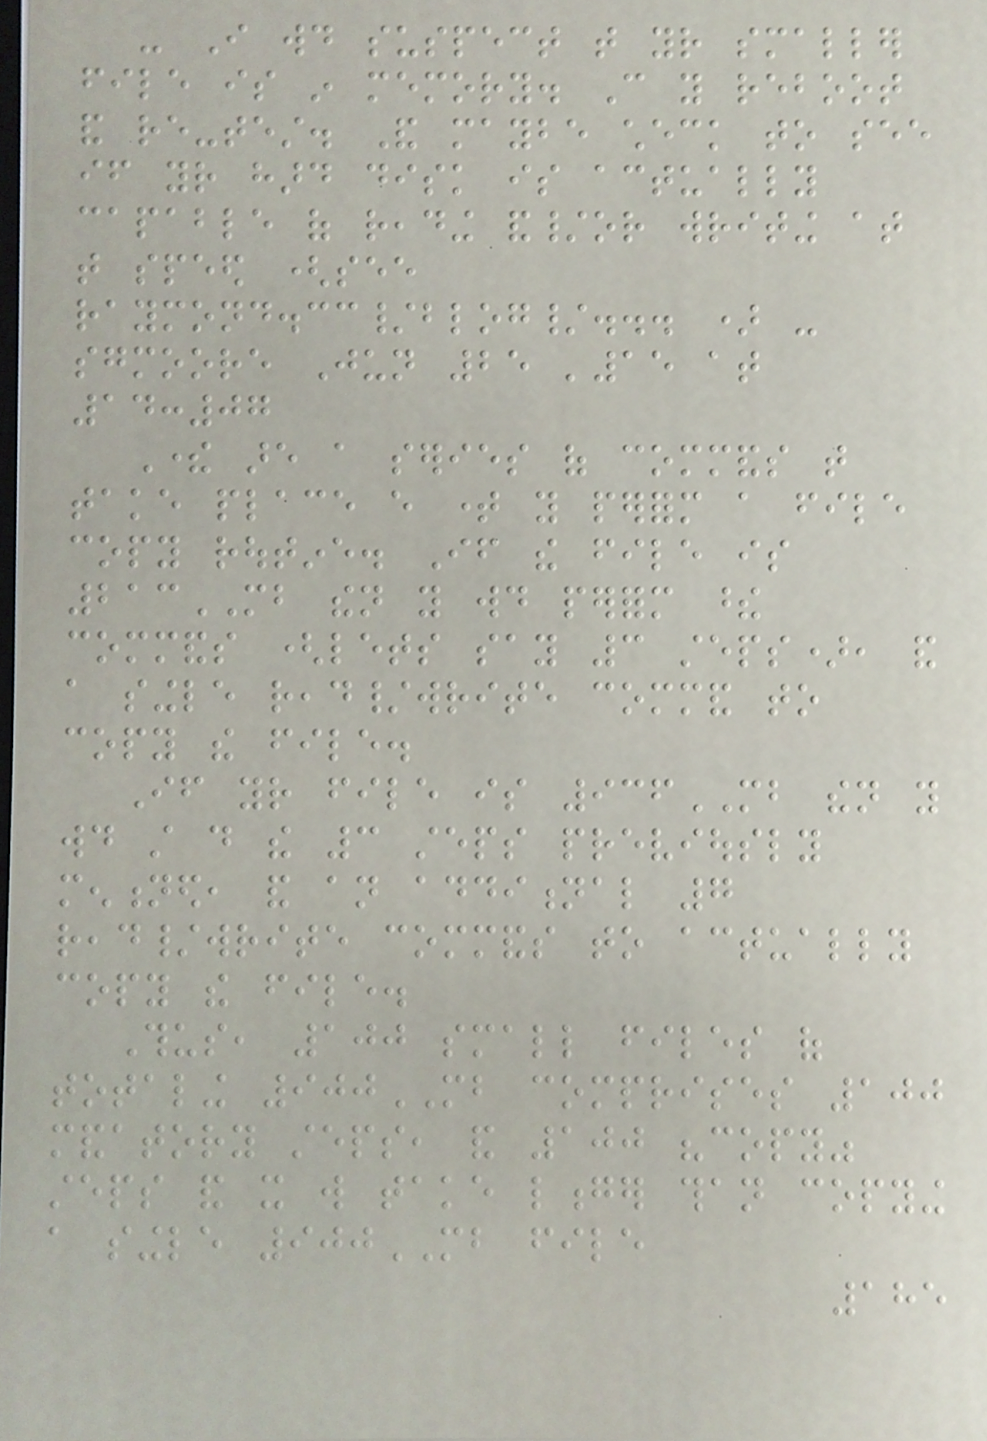- I would suspect that your smaller
file is in memory. Can you reboot
and re-test. And maybe check to see
if your hard disk is actually
capable of reading and/or writing at
that speed (see
raymond.cc/blog/... ) -
sgmoore Jun 25 '15 at
14:07
There are a series of commands that
take place every time you perform a file
copy routine. If the file is
213MB then you would perform these
commands (lets say 3 steps), and
a single read/write command to
copy the file.
If your file is 936MB then you
would still do the 3 steps previously
mentioned, and an additional 7
read/write commands to actually
copy the file.
Thus, 100 small files of
totaling 900MB comprises 100
mandatory steps, and 100 "copy"
steps and it will take longer than copying
a single 900MB file
185
